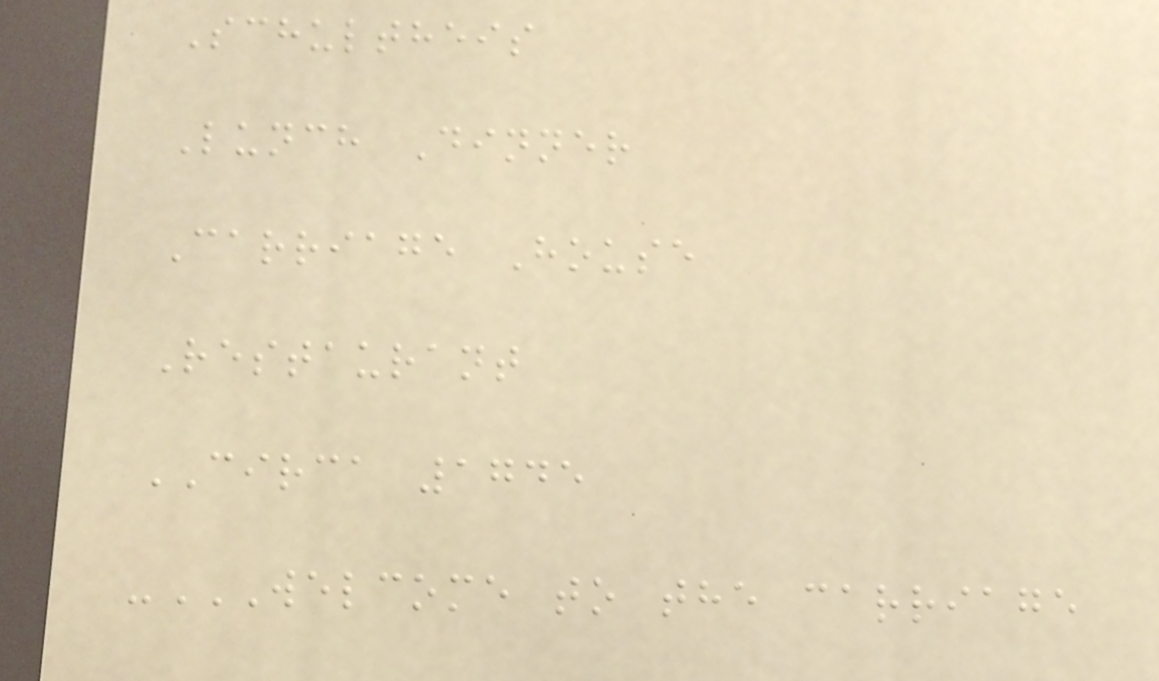Schultheis
Lunch Dinner
Carriage House
Restaurant
CIRCA 1745
-WELCOME TO THE CARRIAGE
